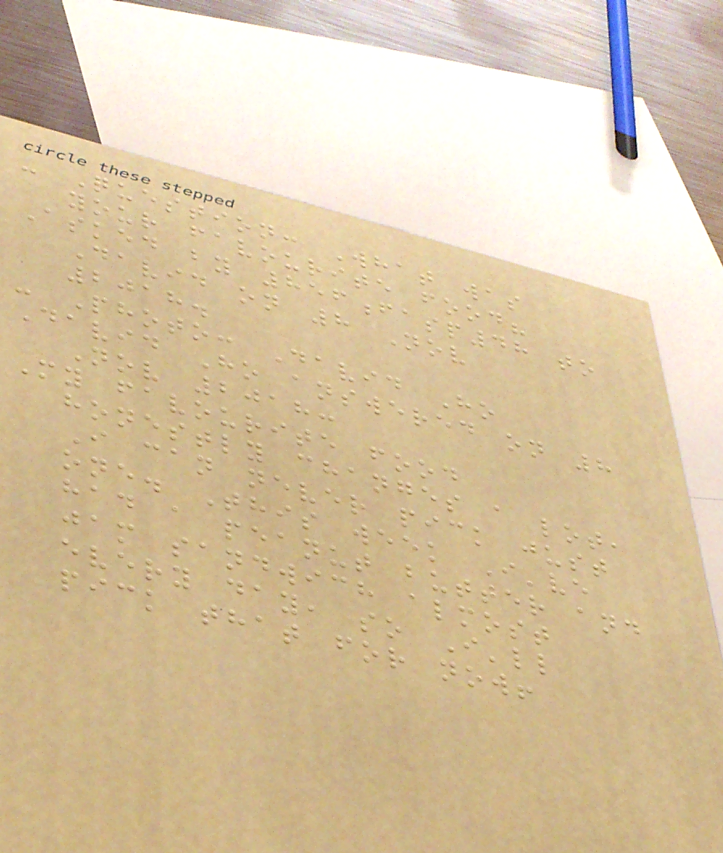- Question: What was
your favourite food?
Asked by 856fasp48 to
David on 8 Nov
2018.
- Photo: David Ho
David Ho answered on 8
Nov 2018:
My favourite food
honestly changes a lot,
I can never pick just
one. This week I've
had a peanut butter and
jam sandwich almost
every day, so I'll
pick that for now!
